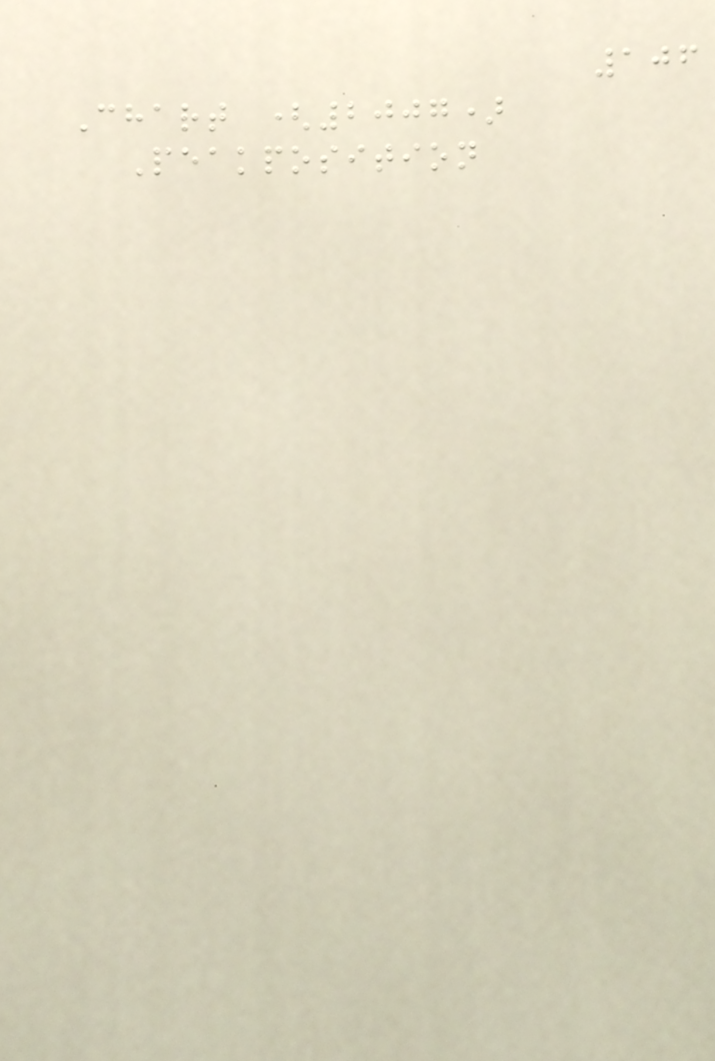106
Chart (2007)
Peakposition
